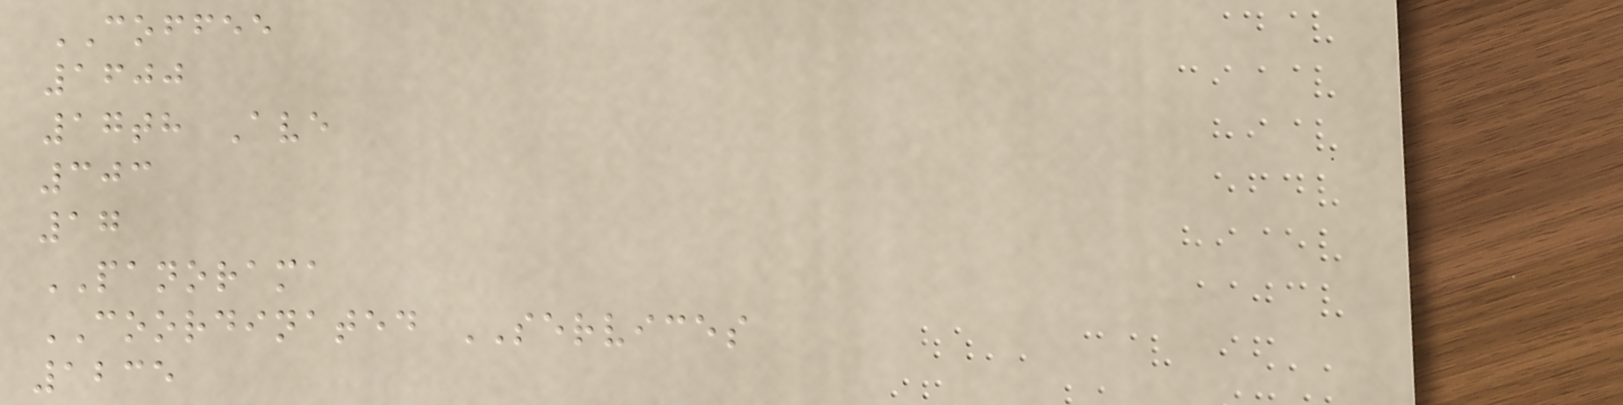COFFEE
1600
17th Ave
303
17
PANORAMA
COORDINATED SERVICES
1235
